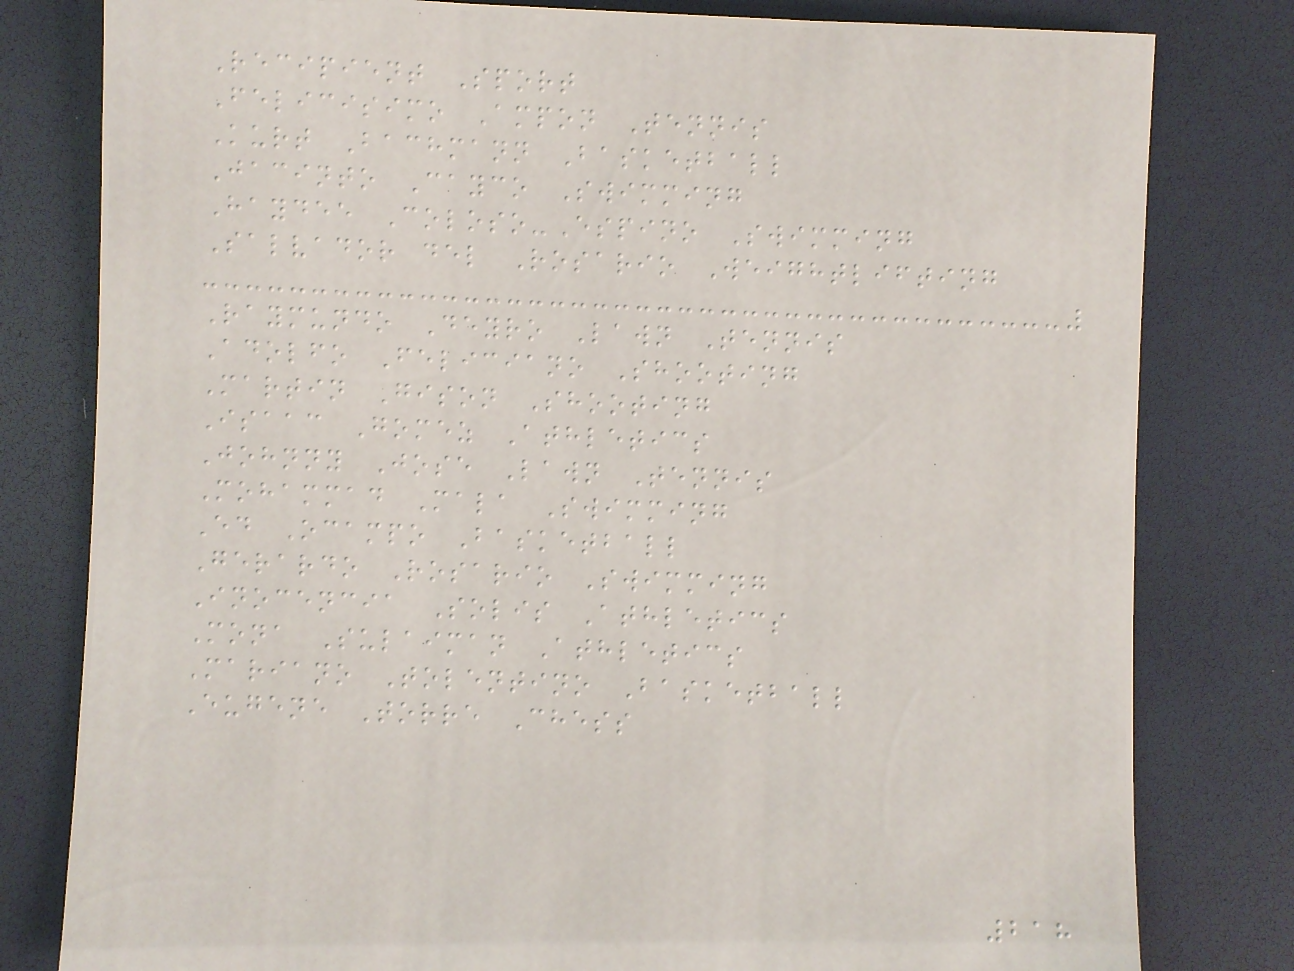Recipient Sport
Felicisimo Ampon Tennis
Kurt Bachmann Basketball
Jacinto Cayco Swimming
Haydee Coloso-Espino Swimming
Salvador del Rosario Weightlifting
Raymundo Deyro Lawn Tennis
Adolfo Feliciano Shooting
Martin Gison Shooting
Isaac Gomez Athletics
Johnny Jose Lawn Tennis
Mohammad Mala Swimming
Ed Ocampo Basketball
Gerardo Rosario Swimming
Inocencia Solis Athletics
Mona Sulaiman Athletics
Mariano Tolentino Basketball
Eugene Torre Chess
218
